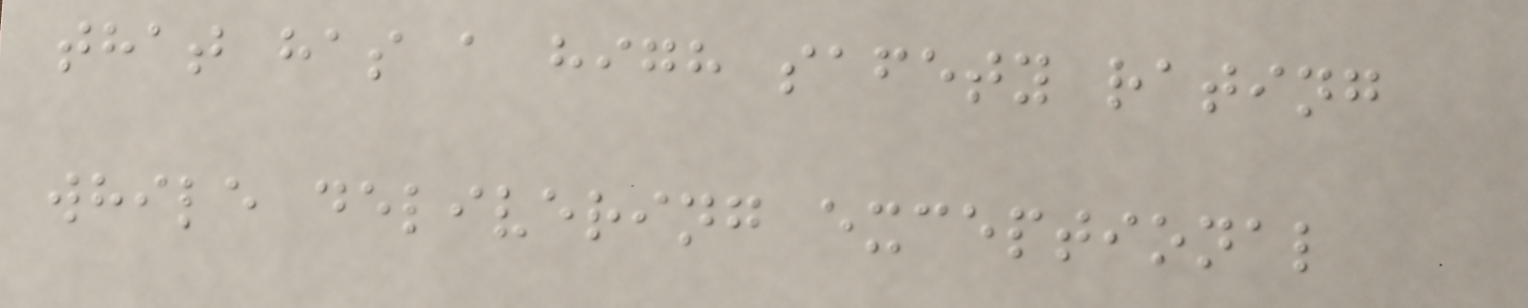that has a high safety rating
while delivering exceptional
